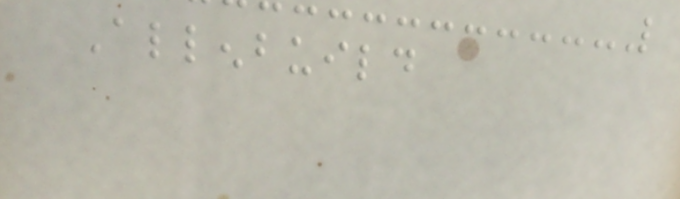Allenbuild
